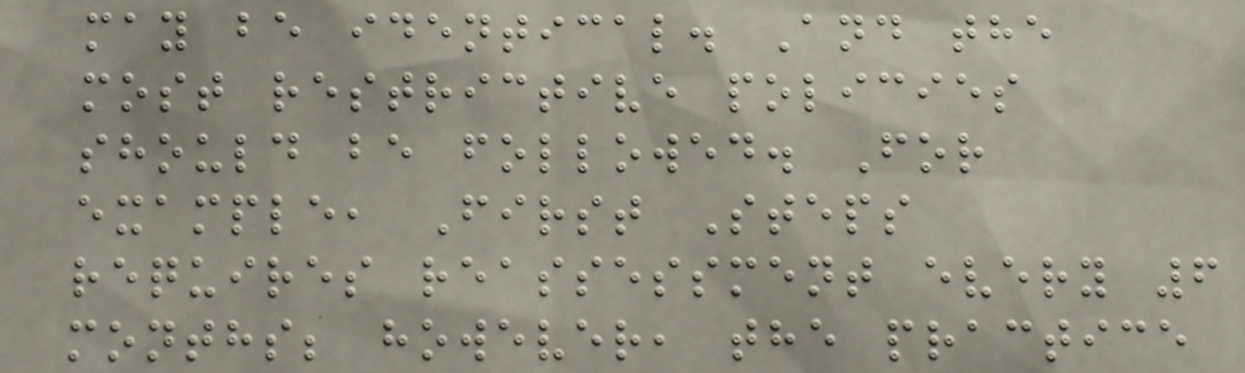may be identical. And the
most restrictive policies
should be followed. For
example, First Steps
requires reassessment every 6
months; however, the practice
